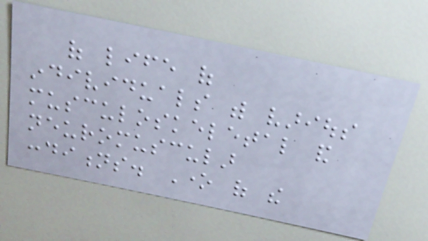of life of
individuals with various
musculoskeletal and
neuromuscular
conditions. One of the
